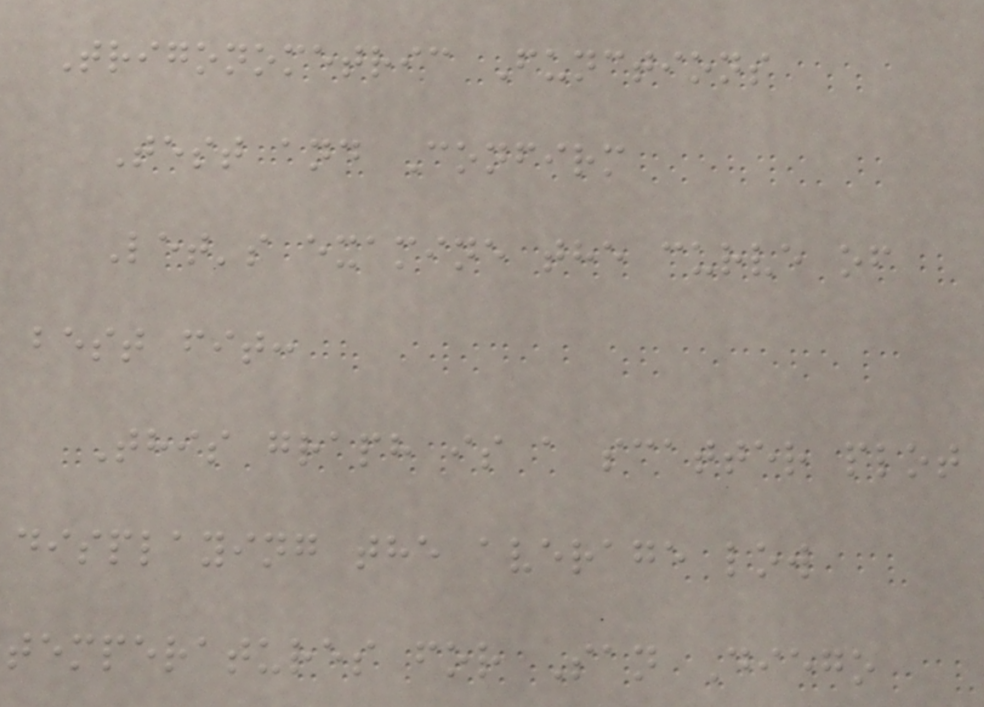Trigonometric Functions
Test and Confirm
Let's examine the curve of
best fit:
This graph is a scatter plot
displaying the average low
temperatures for San Diego
